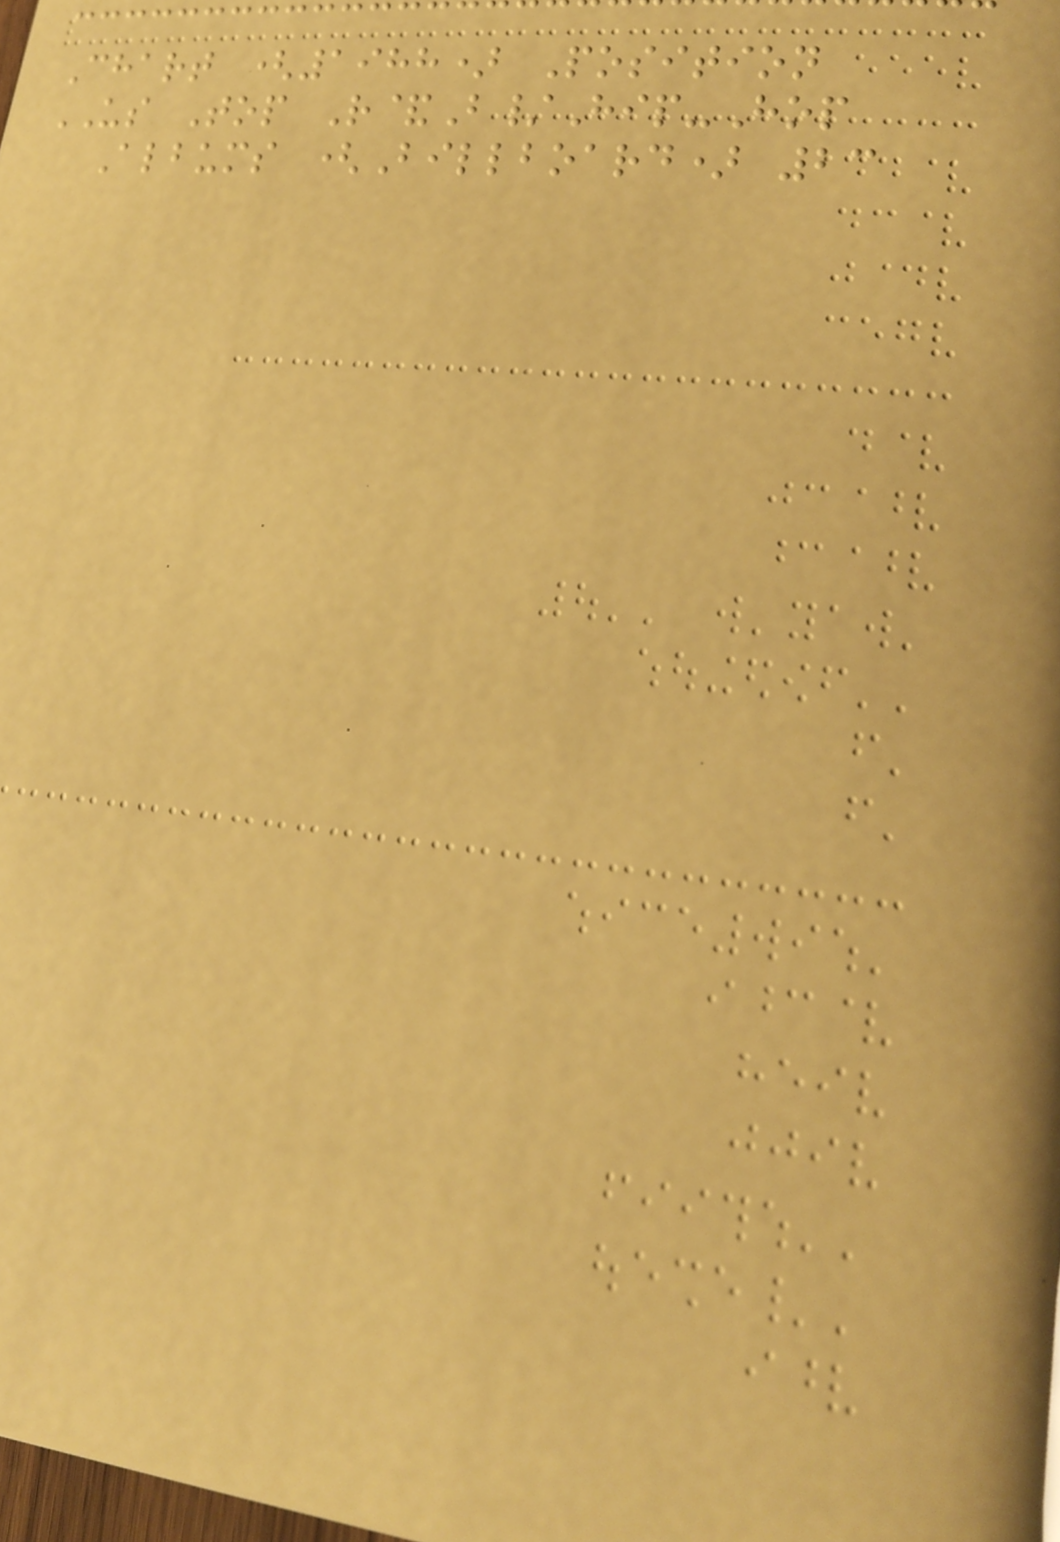Chart (1988) Position
US Top R&B/Hip-Hop
Albums (Billboard) 23
